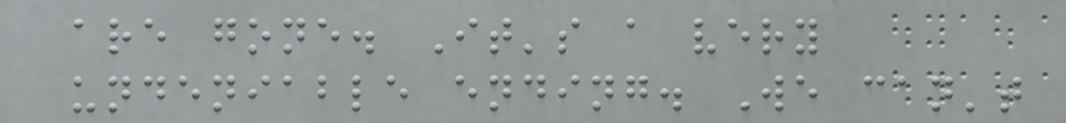are gone. It's a very
undeniable ending. We can't
